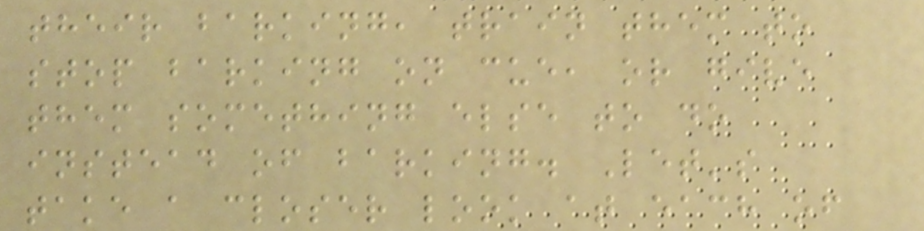their barking, train them to
stop barking on cue, or give
them something else to do
instead of barking. Let's
take a closer look at each of
